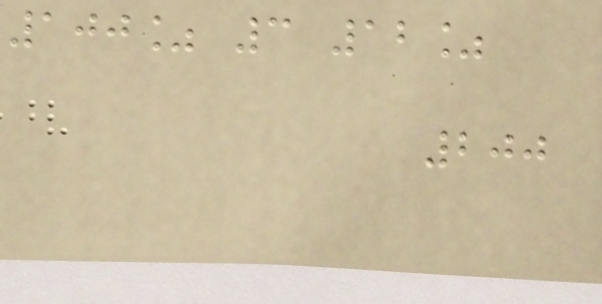100% 3 12%
200
